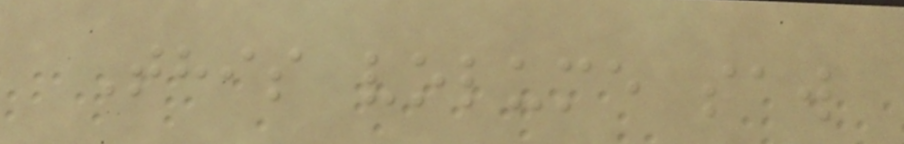This volume saw
